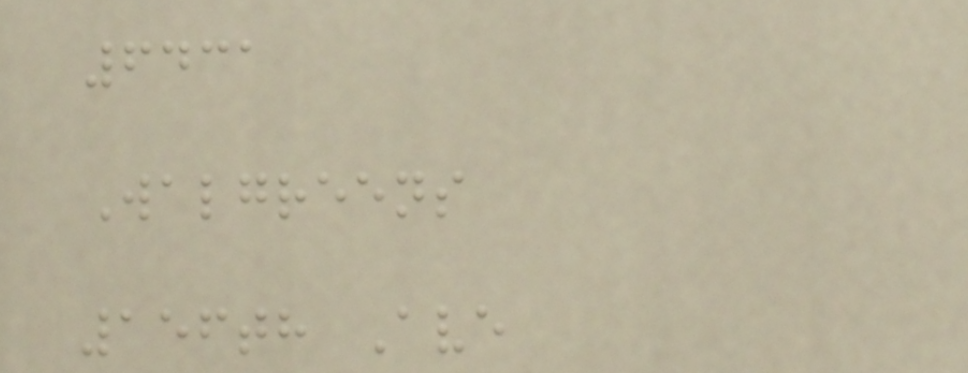6431
Walgreens
156th Ave
